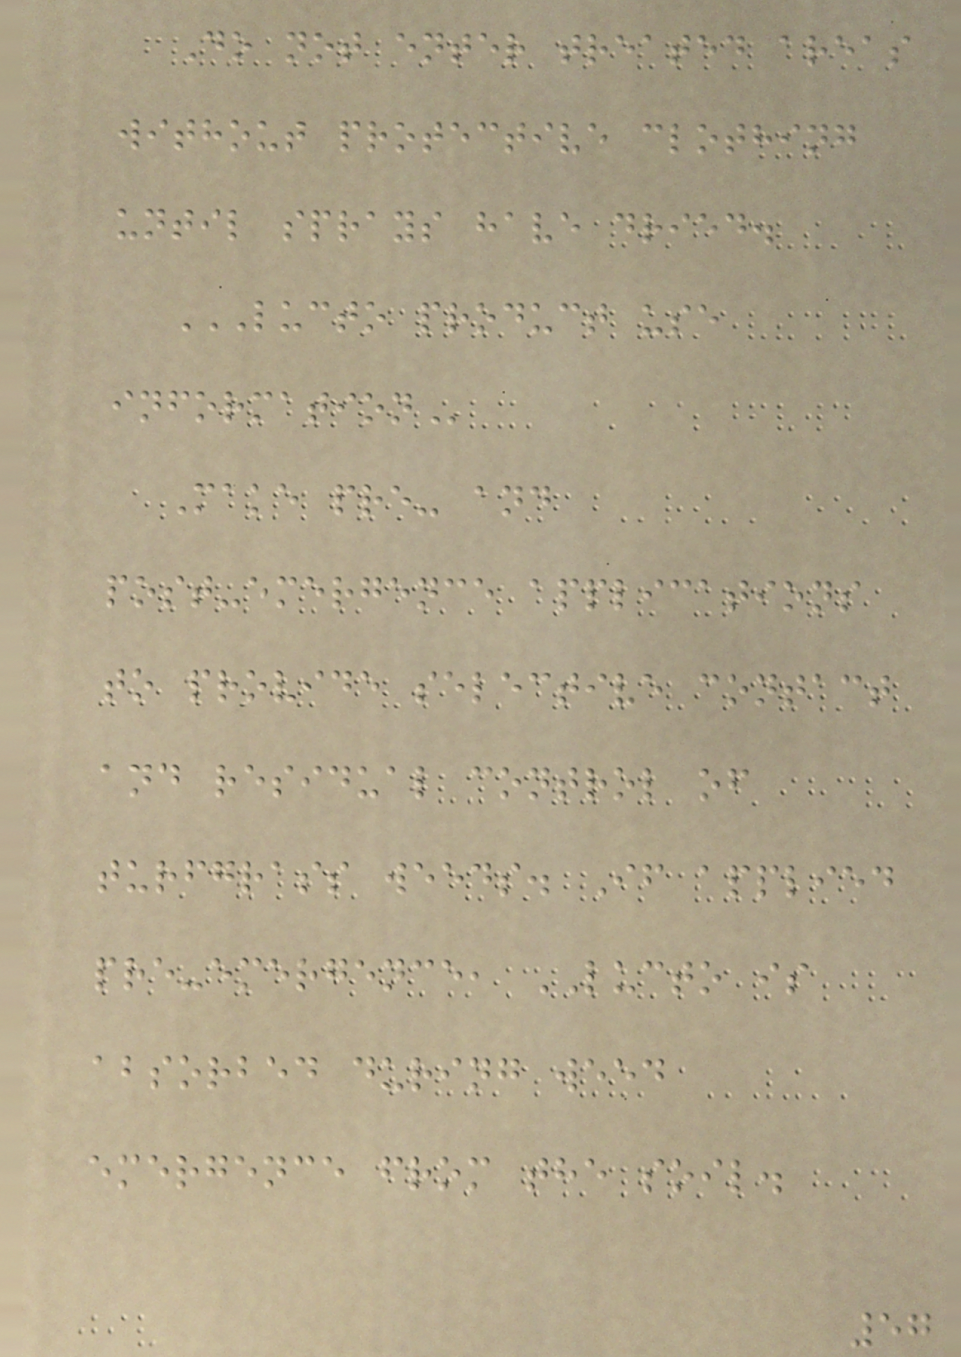Do not enter treated areas
without protective clothing
until sprays have dried.
LUCTO PRODUCT USE
INFORMATION
Make pre- and
post-emergence applications
to provide selective contact
and residual control of
turfgrass weeds. If applied
pre-emergence, LUCTO is
absorbed during weed
emergence from the soil.
57
